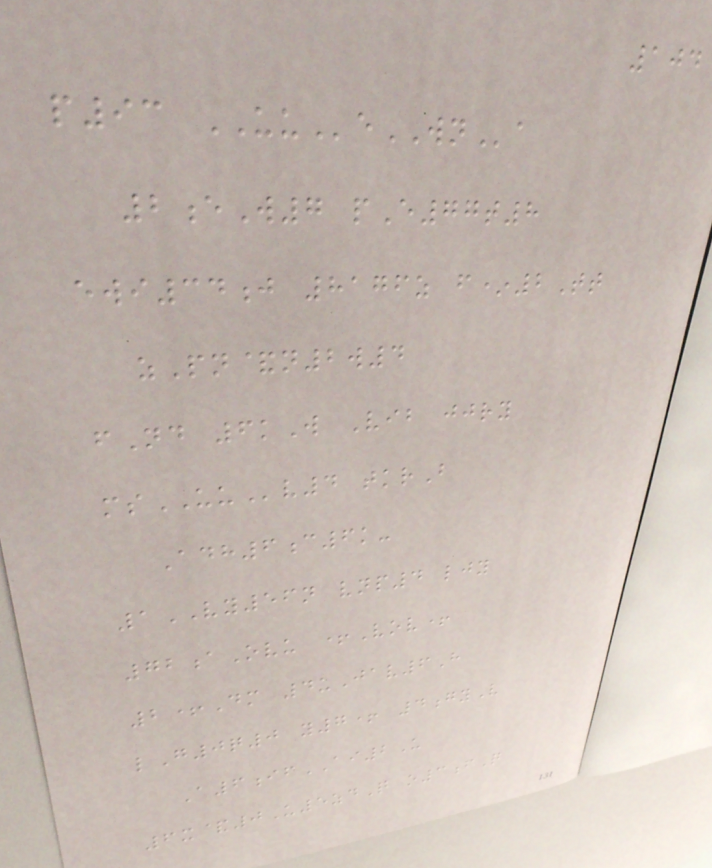104
p93 UUeWNa
2eW7 pE77t8
ewi34j 8176z f*2Tt
zPn&n2w4
fNd 6kW Vib jjry
msUUv4 tkrB
Adh6c6k-
1VY56n vnp4 ljy
72aOvu +Vov+
2+Dm 4uJav6H
lG0q0 y7+ 4gyV
A6ifAI2U
6x&0U5zdQ o3fQ
